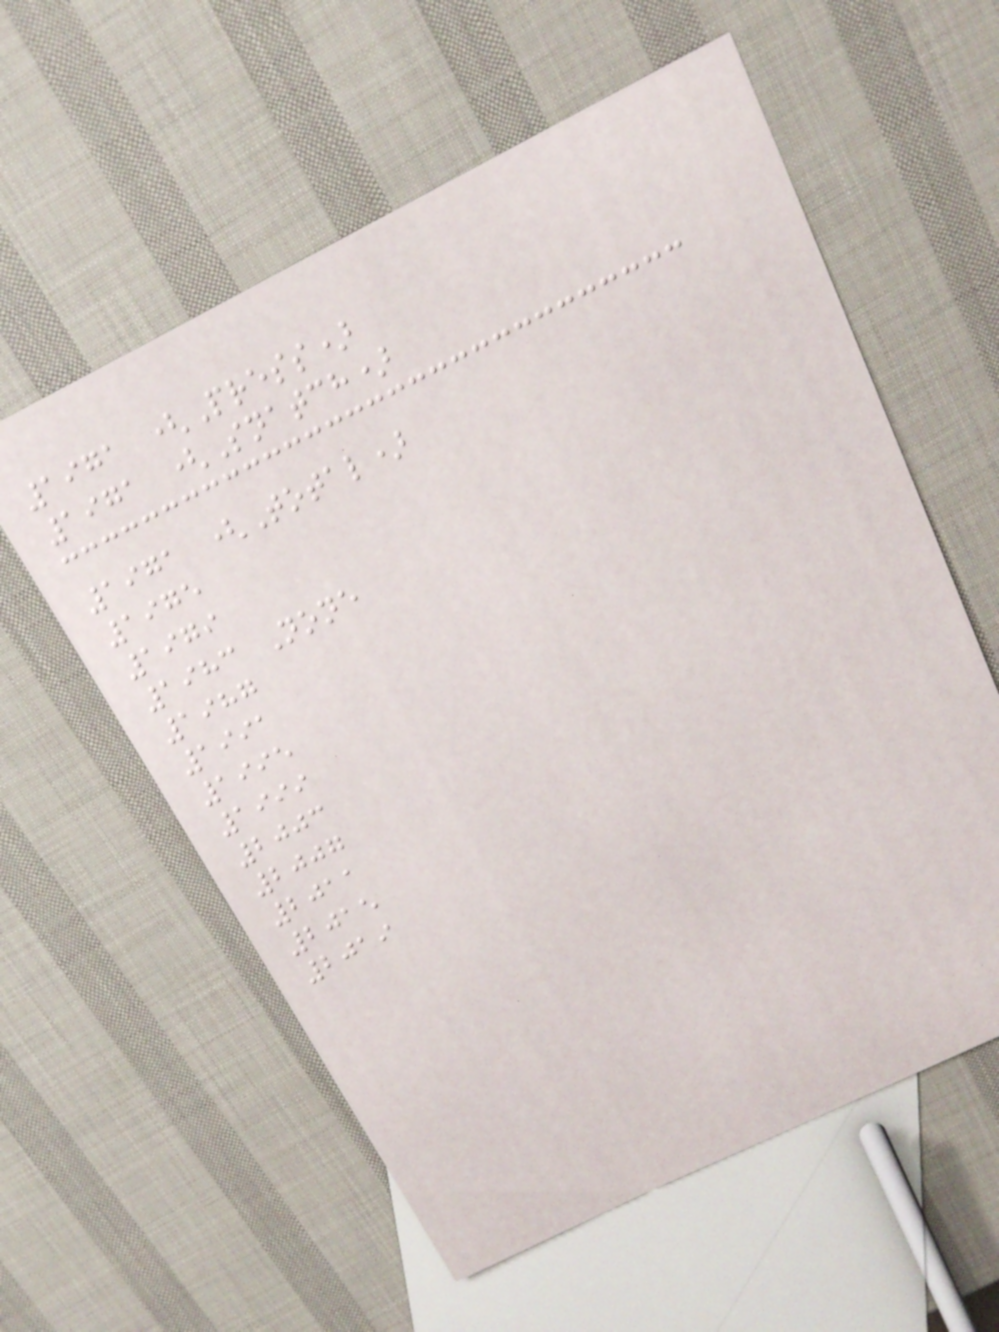1971 (Press)
1971 (Snatch)
1971 (Total)
1975
1979
1983 None
1987
1991
1995
1999
2003
2007
2011
2015
2019
